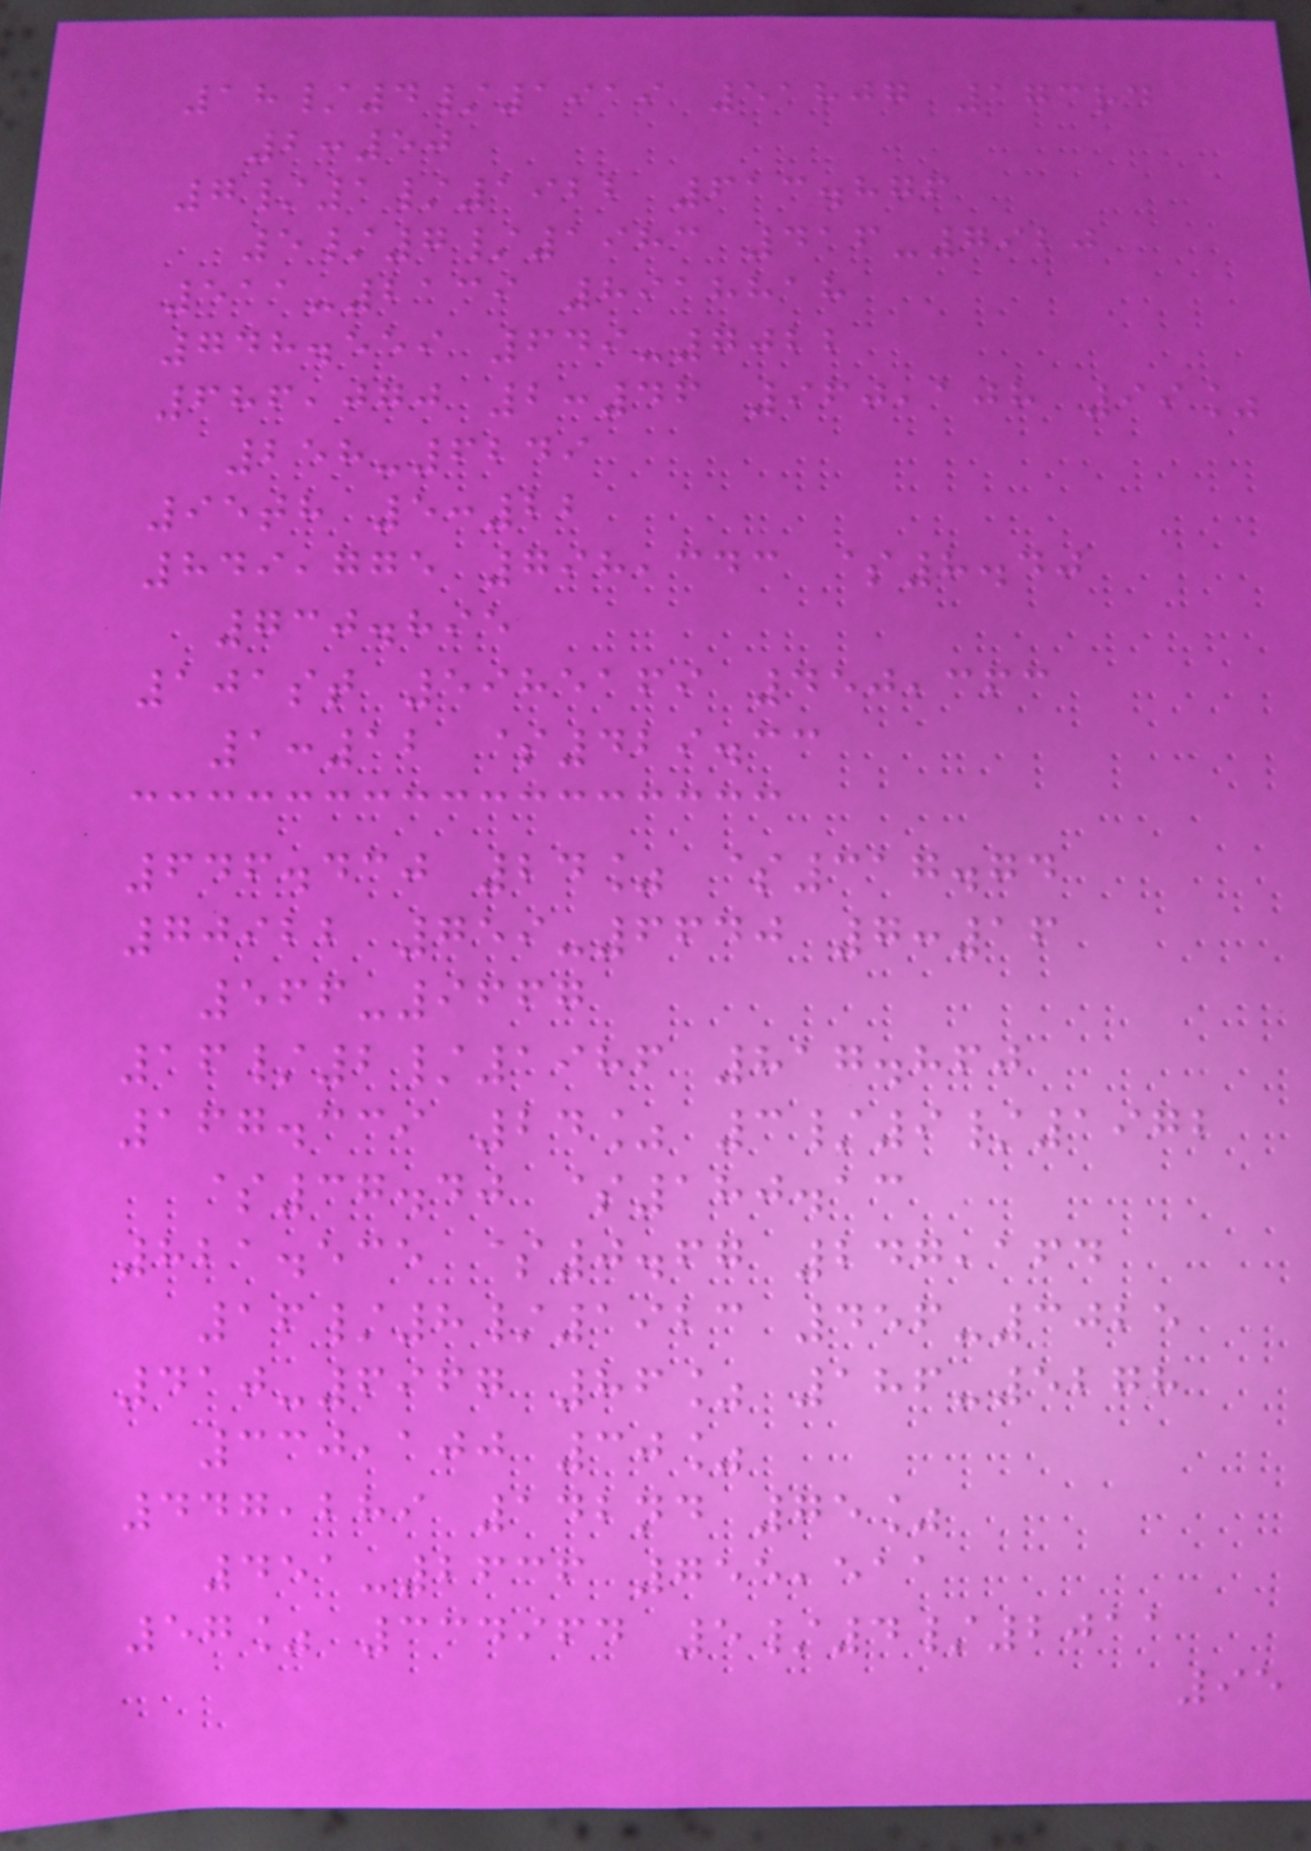18/4/1919 51807 173rd
2:50
7/1/1922 613.876
5/7/1983 416-7920
511-2139 8918818
748.559 649-7022
686,070 2:46 960,108 99%
258-6249
95th 5:22
849,775 798,343 $8.40
730.895
101st 5985169 450,363
1:12 $429.33
646.430 24% $317.74
70922 759-6640 7:16
566-9667
16/2/1986 817.860
167.339 24% 3/9/1972
$37.40 $180.13
821.535 $0.67 247,164
16/8/1923 456-3025
410-6967 86% 186-5278
330,100 30%
447,289 142nd 75%
451-2636 755,511
57% 334964 5/4/2011
95
